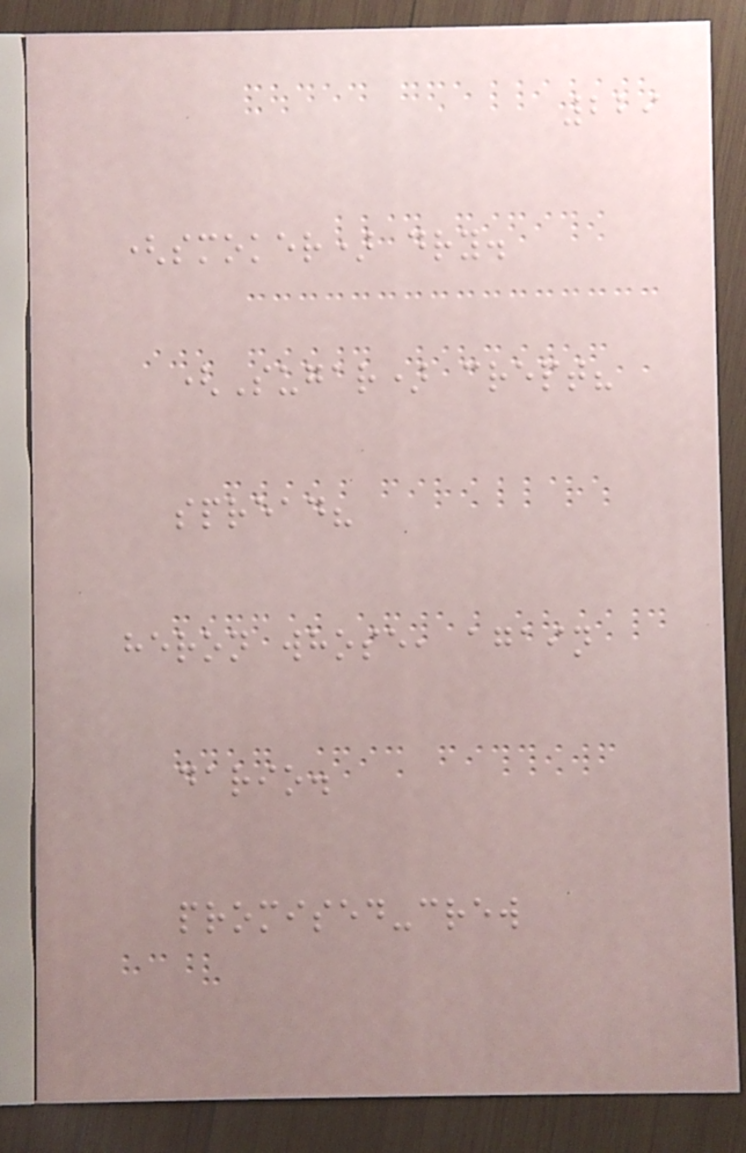229
(smoker) dry.
(Sugar) crept?
spread?
heron whose, again
dario.
promised-crew
